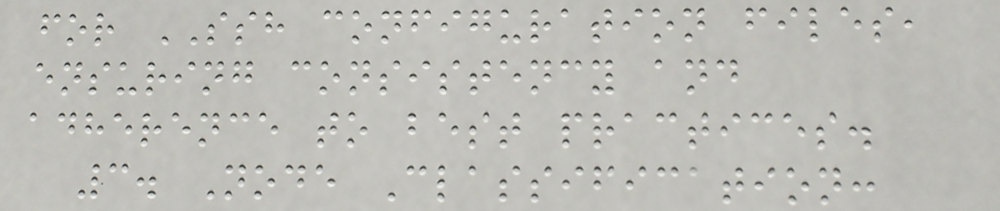for SSH configuration files,
ensuring consistency and
adherence to best practices.
3. Node Classification:
